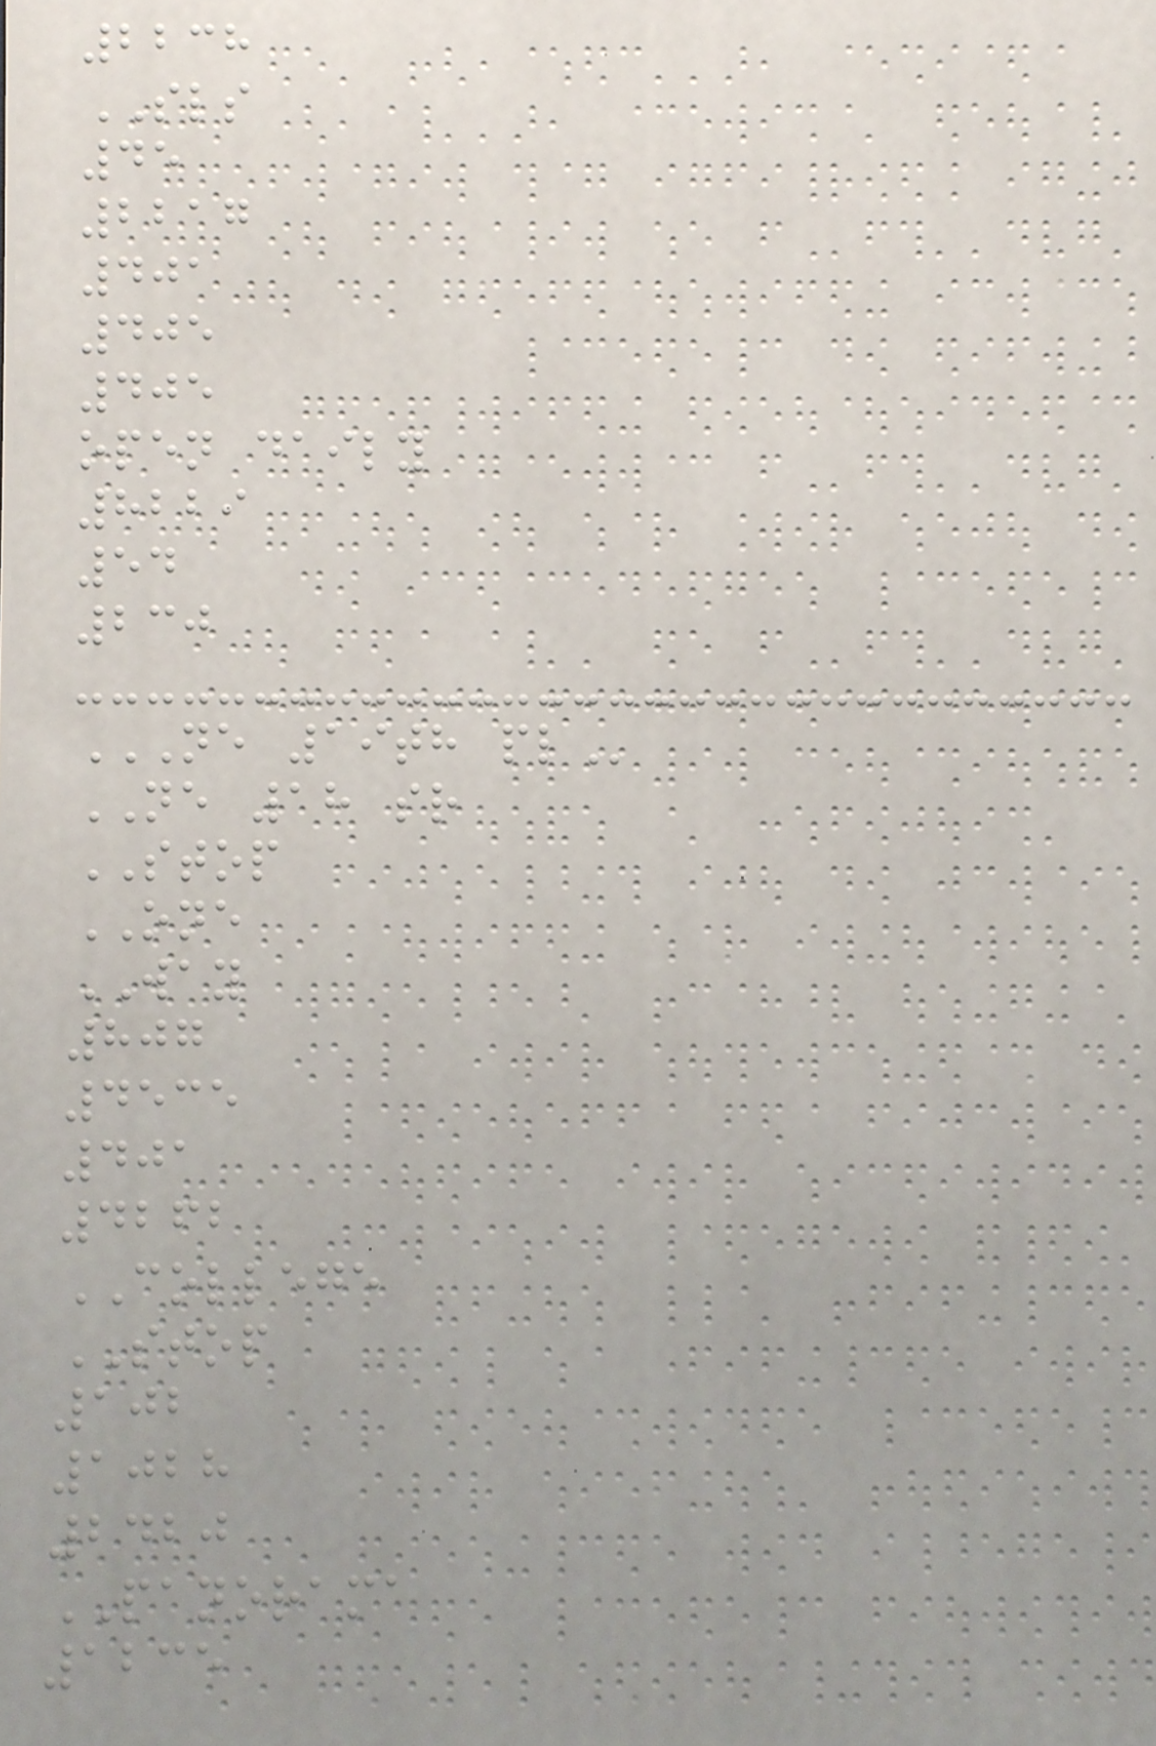2238
SLS
45
2217
401
405
405
open daily
8229
54
230
NE 19TH PL
NE 18 sr
STOP
ONE
WAY
807
4535
401
4262
COLLEGE
STOP
102
1028
2420
PANORAMA
1235
